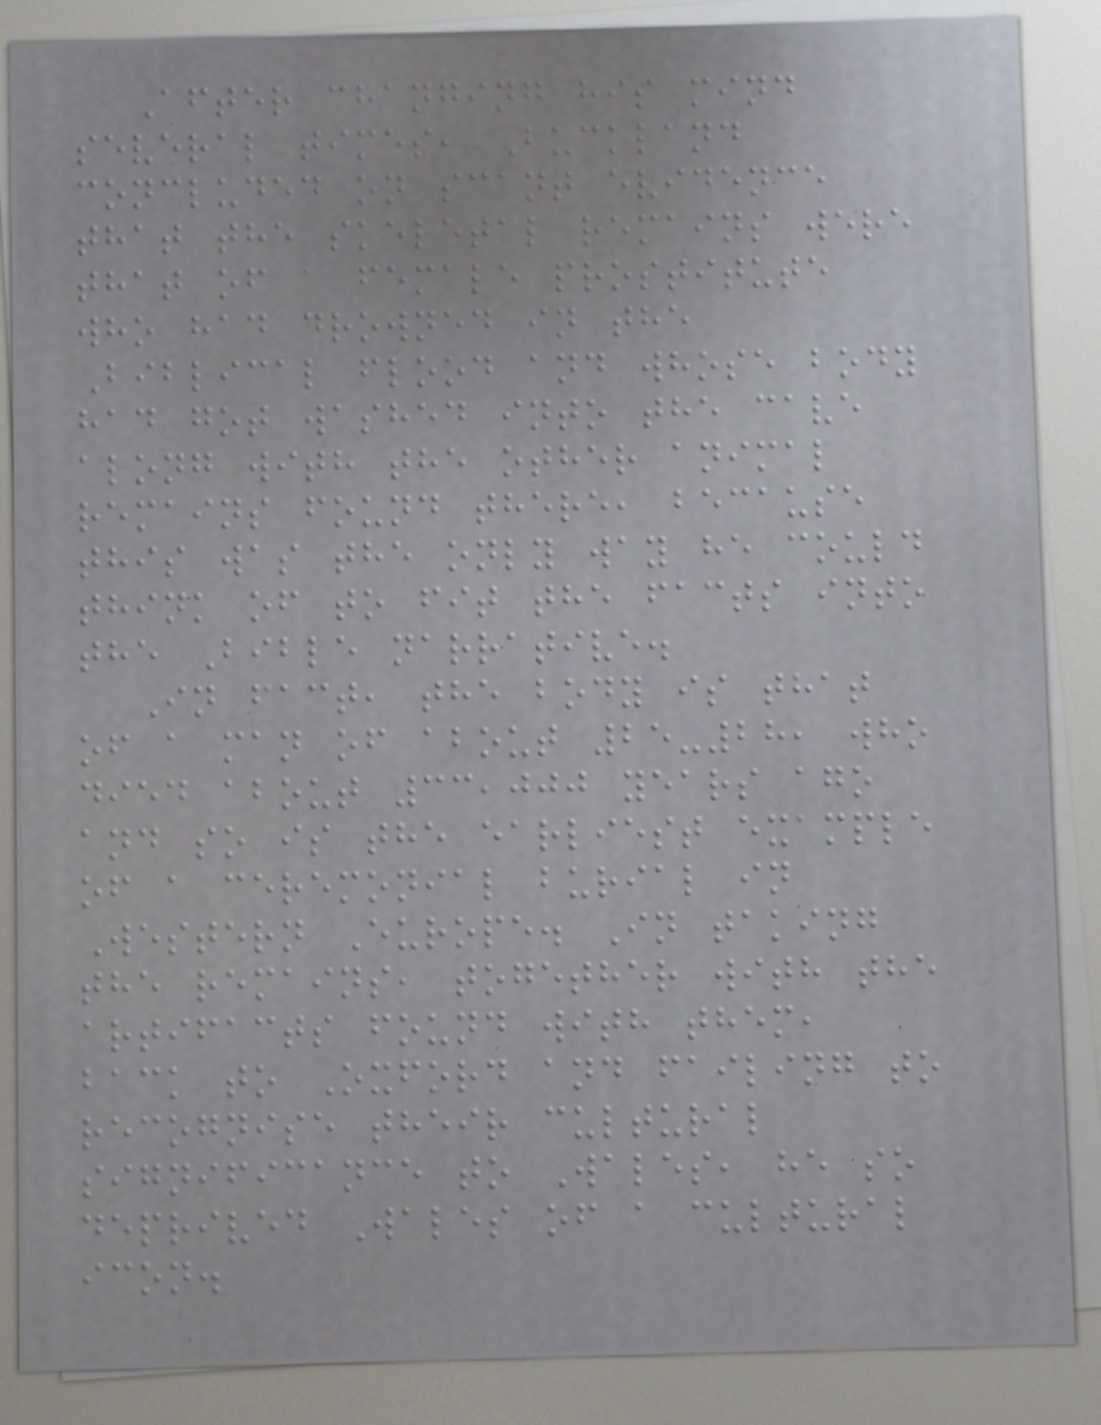After changing his mind
several times, Buckland
concluded on scant evidence
that the skeletal remains were
that of a female prostitute
who had drowned in the
Biblical flood and whose body
had got washed into the cave
along with the other animal
remains found there, because
this was the only way he could
think of to fit the facts into
the Bible narrative.
In fact, the body is that
of a man of about 25-28, who
died about 33,000 years ago
and so is the earliest example
of a ceremonial burial in
Western Europe. In taking
the remains, together with the
artifacts found with them,
back to Oxford and failing to
recognise their cultural
significance to Wales, he so
deprived Wales of a cultural
icon.
